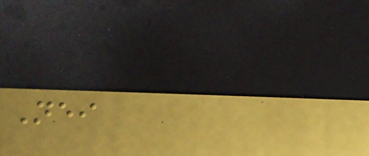Neither
